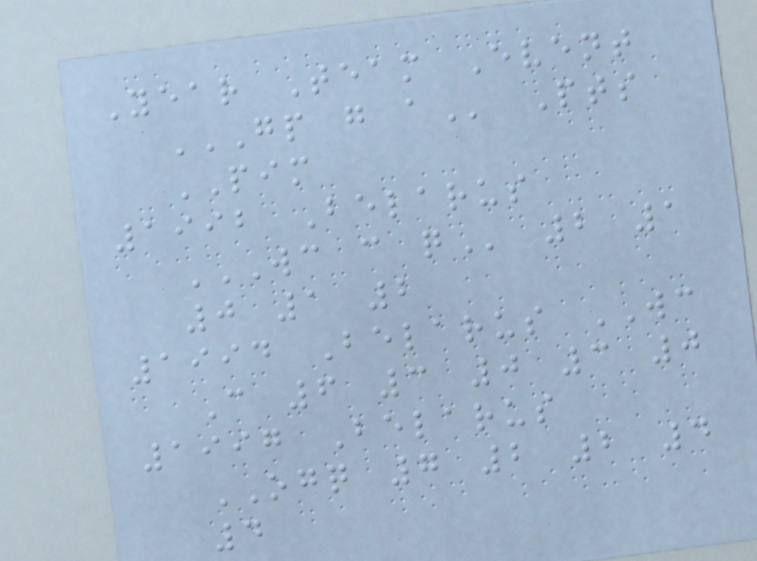Year Team Event
GP G A Pts
PIM
1992 Belarus
WC C Q 2 1
0 1 2
1994 Belarus WC
C 6 3 0 3 0
1997 Belarus
OGQ 7 2 2 4
4
